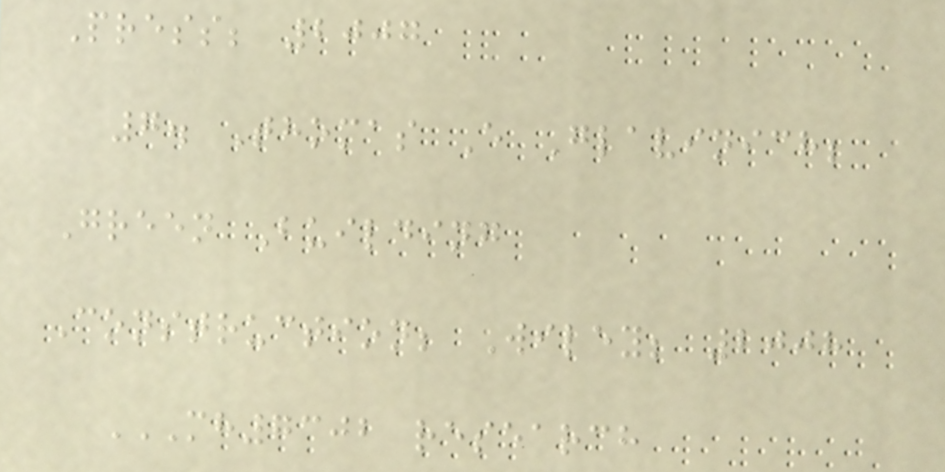Press; 2007
7. Thomas E Glavinich;
Green Building
Construction; Wiley; 2008
MH7302 RESEARCH
